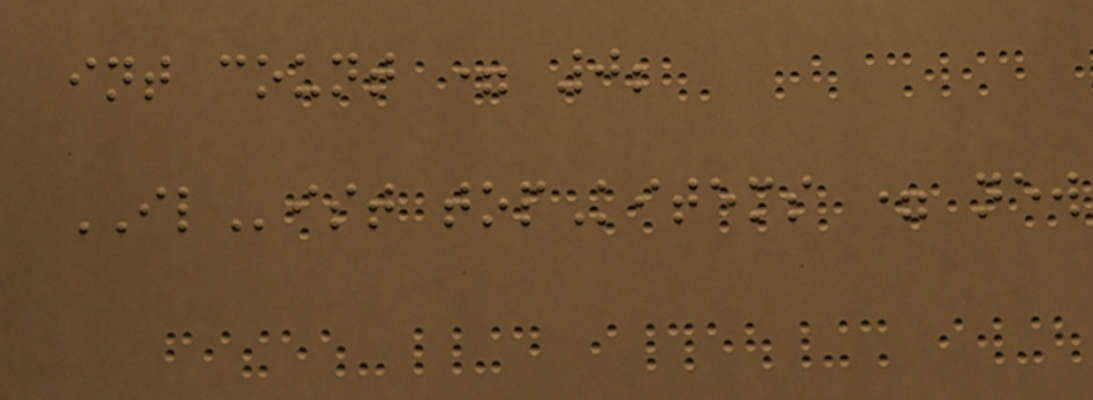int count = 0;
IList topKitems = new
